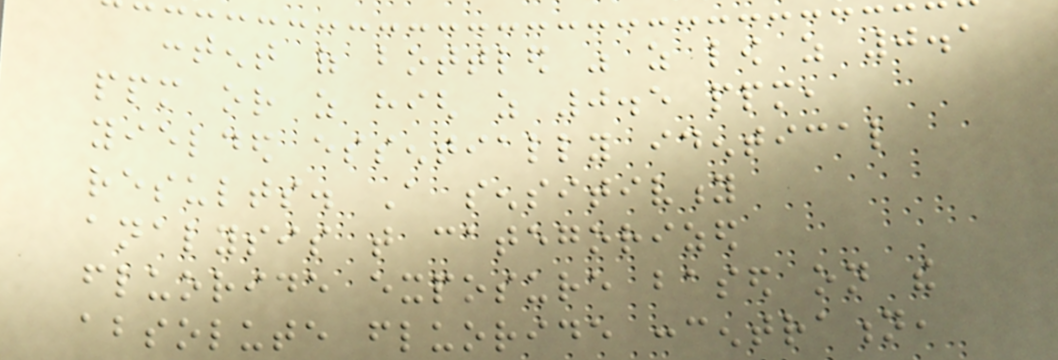content of bottled was as low as 0.1
ppm or as high as 0.5 ppm,
yielded essentially identical
results. A sensitivity
analysis that categorized
fluoride exposure based on the
absolute fluoride concentration,
